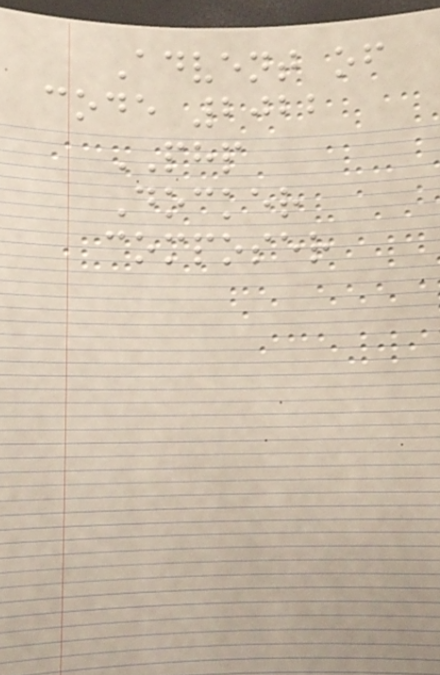Advent of
code 2022
PHP
Docker
composer
